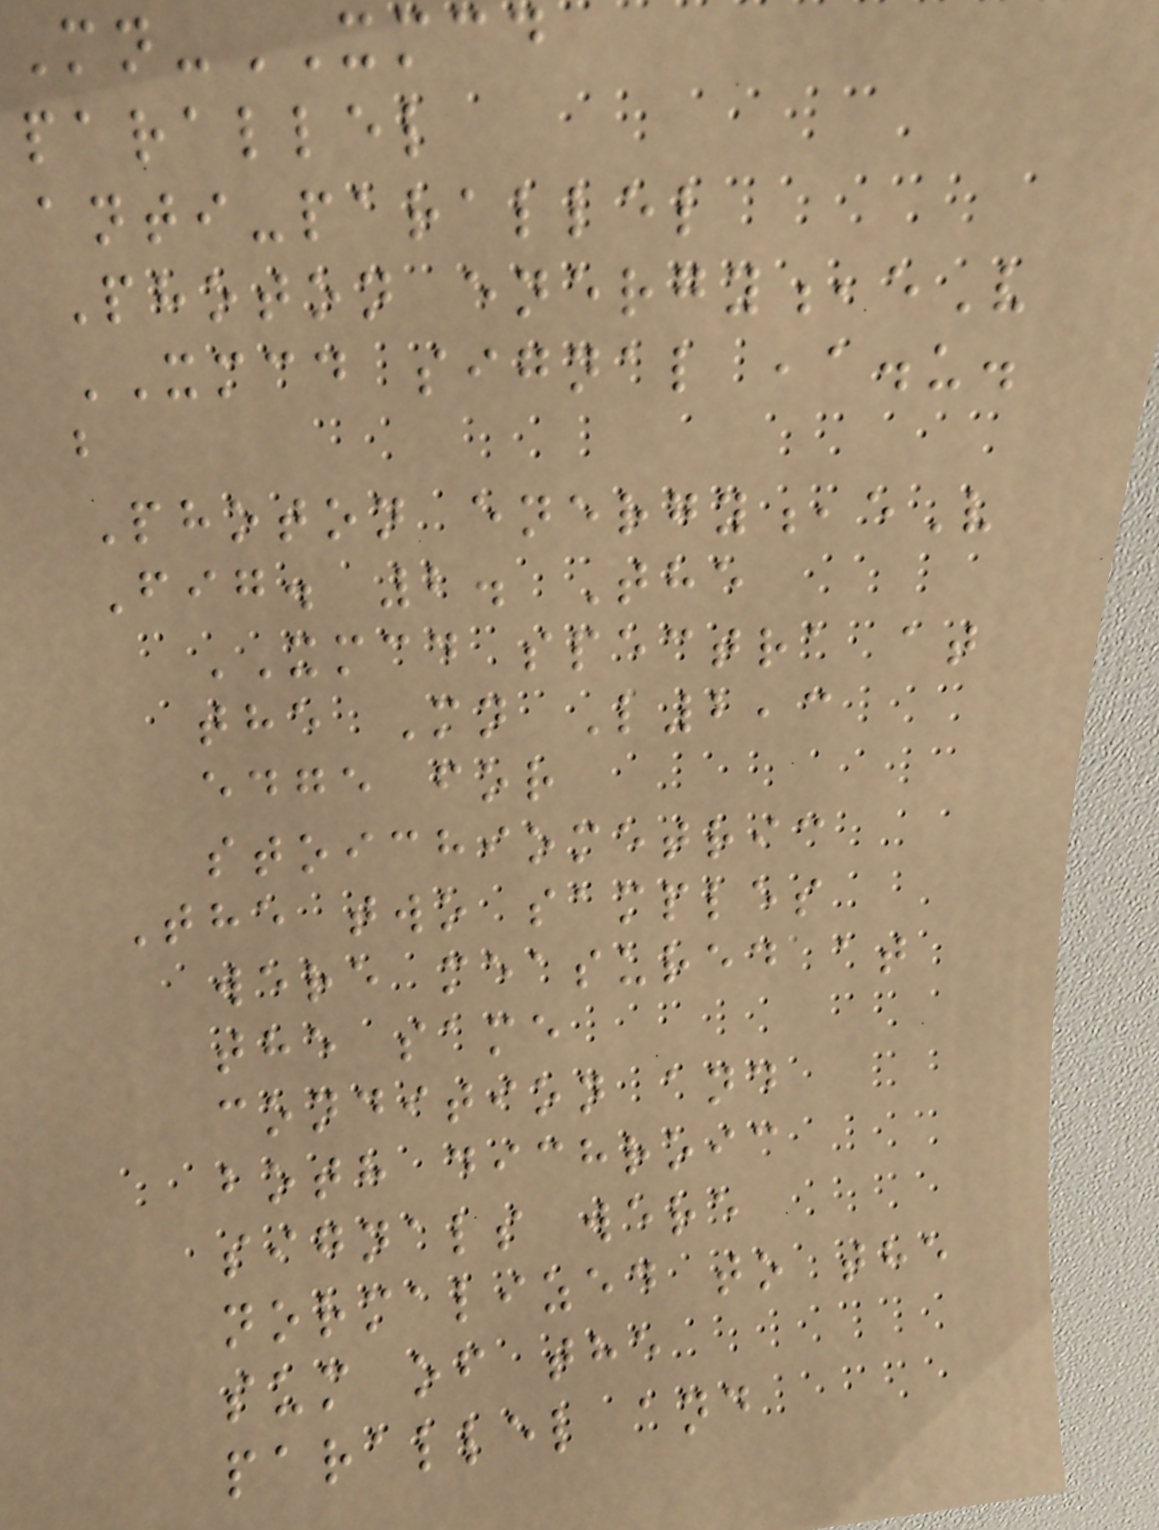Mn-XMCD
parallel
anti-parallel
Photon energy,eV
XMCD signal ,a.u.
b
Photon energy,eV
Fig. 2. The
XMCD spectra at
the Mn L2,3
edge for
stoichiometric
The two samples
were measured at
the same
condition and
both dichroic
signals were
normalized to the
sum of the
parallel and
